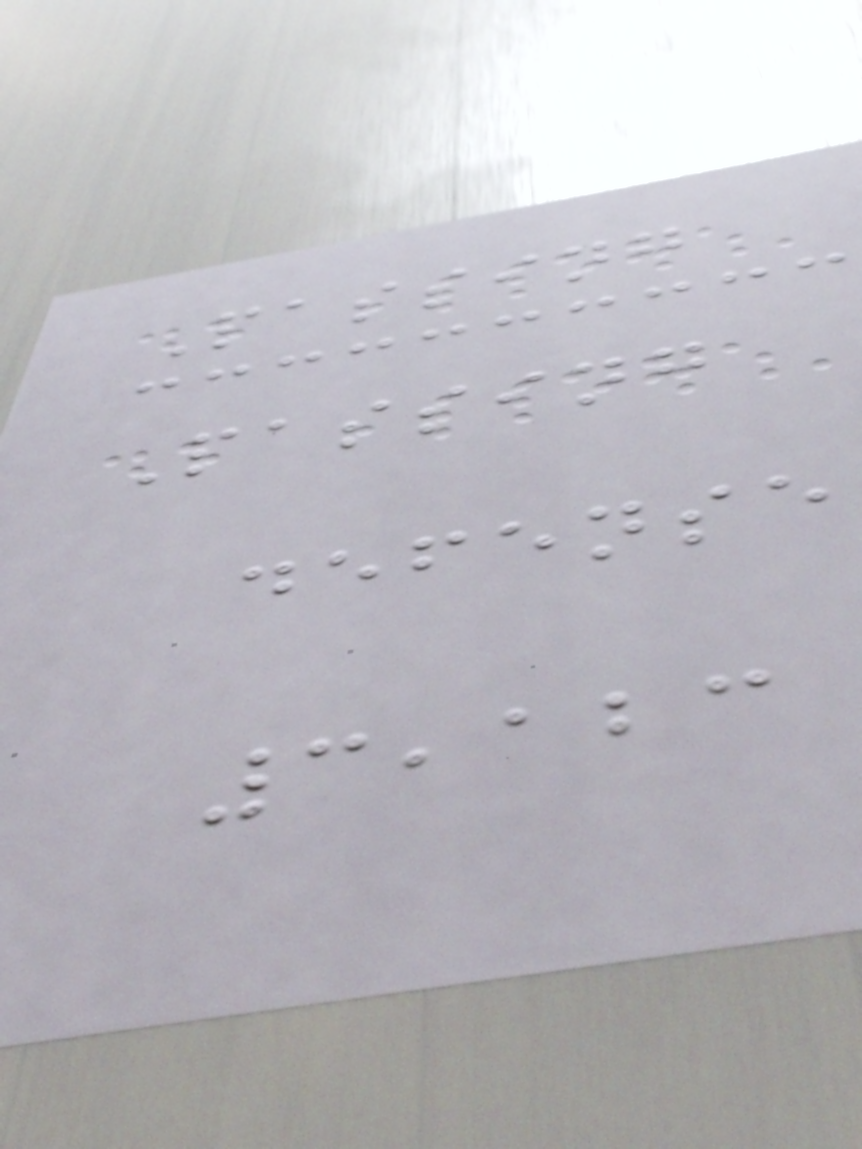Passing
Passing
defense
3,123
